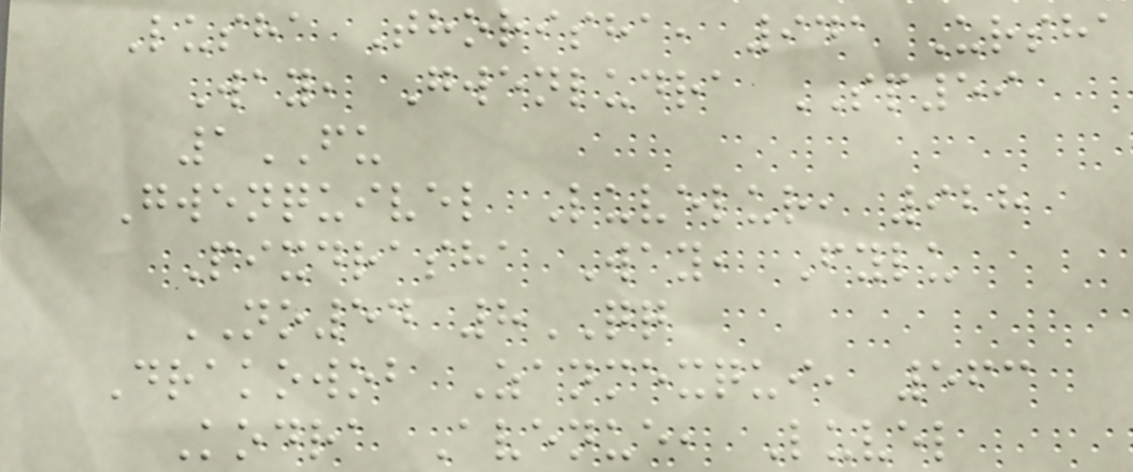Lusha Thorisha, 941 Ursha
Way, Gwenludra SP59
1FU
Gwenquivel Luvelur, 928
Pixdrasha Way, Fylu
NO54 8QQ
Drakowob Zanmexqui, 563
Kodra Avenue, Luvel
